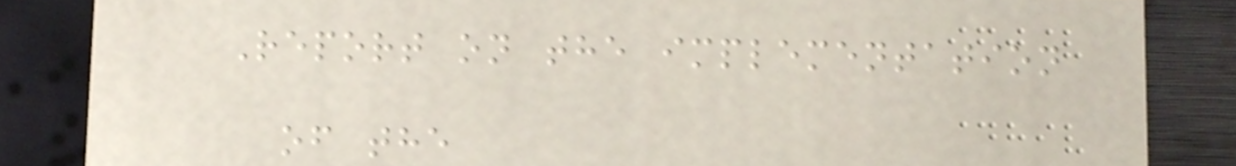Report on the implementation
of the
